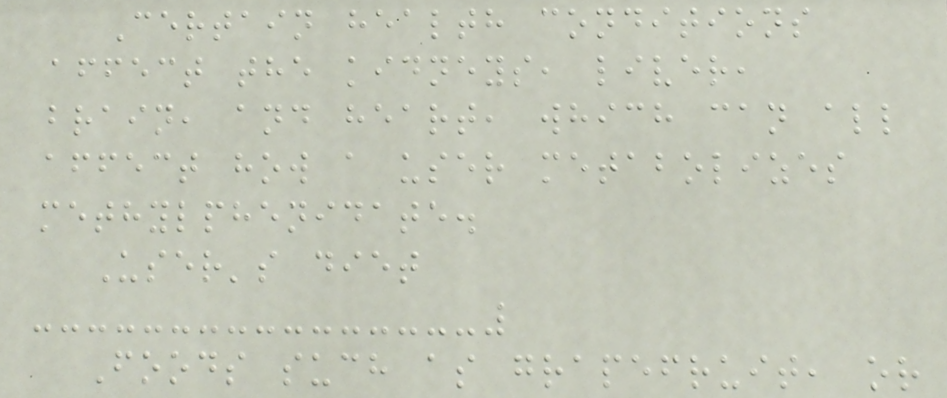Certain health conditions
affect the kidneys, liver,
brain, and heart, which can all
affect how a user metabolizes
methylphenidate.
User's diet
Foods such as grapefruit, or
